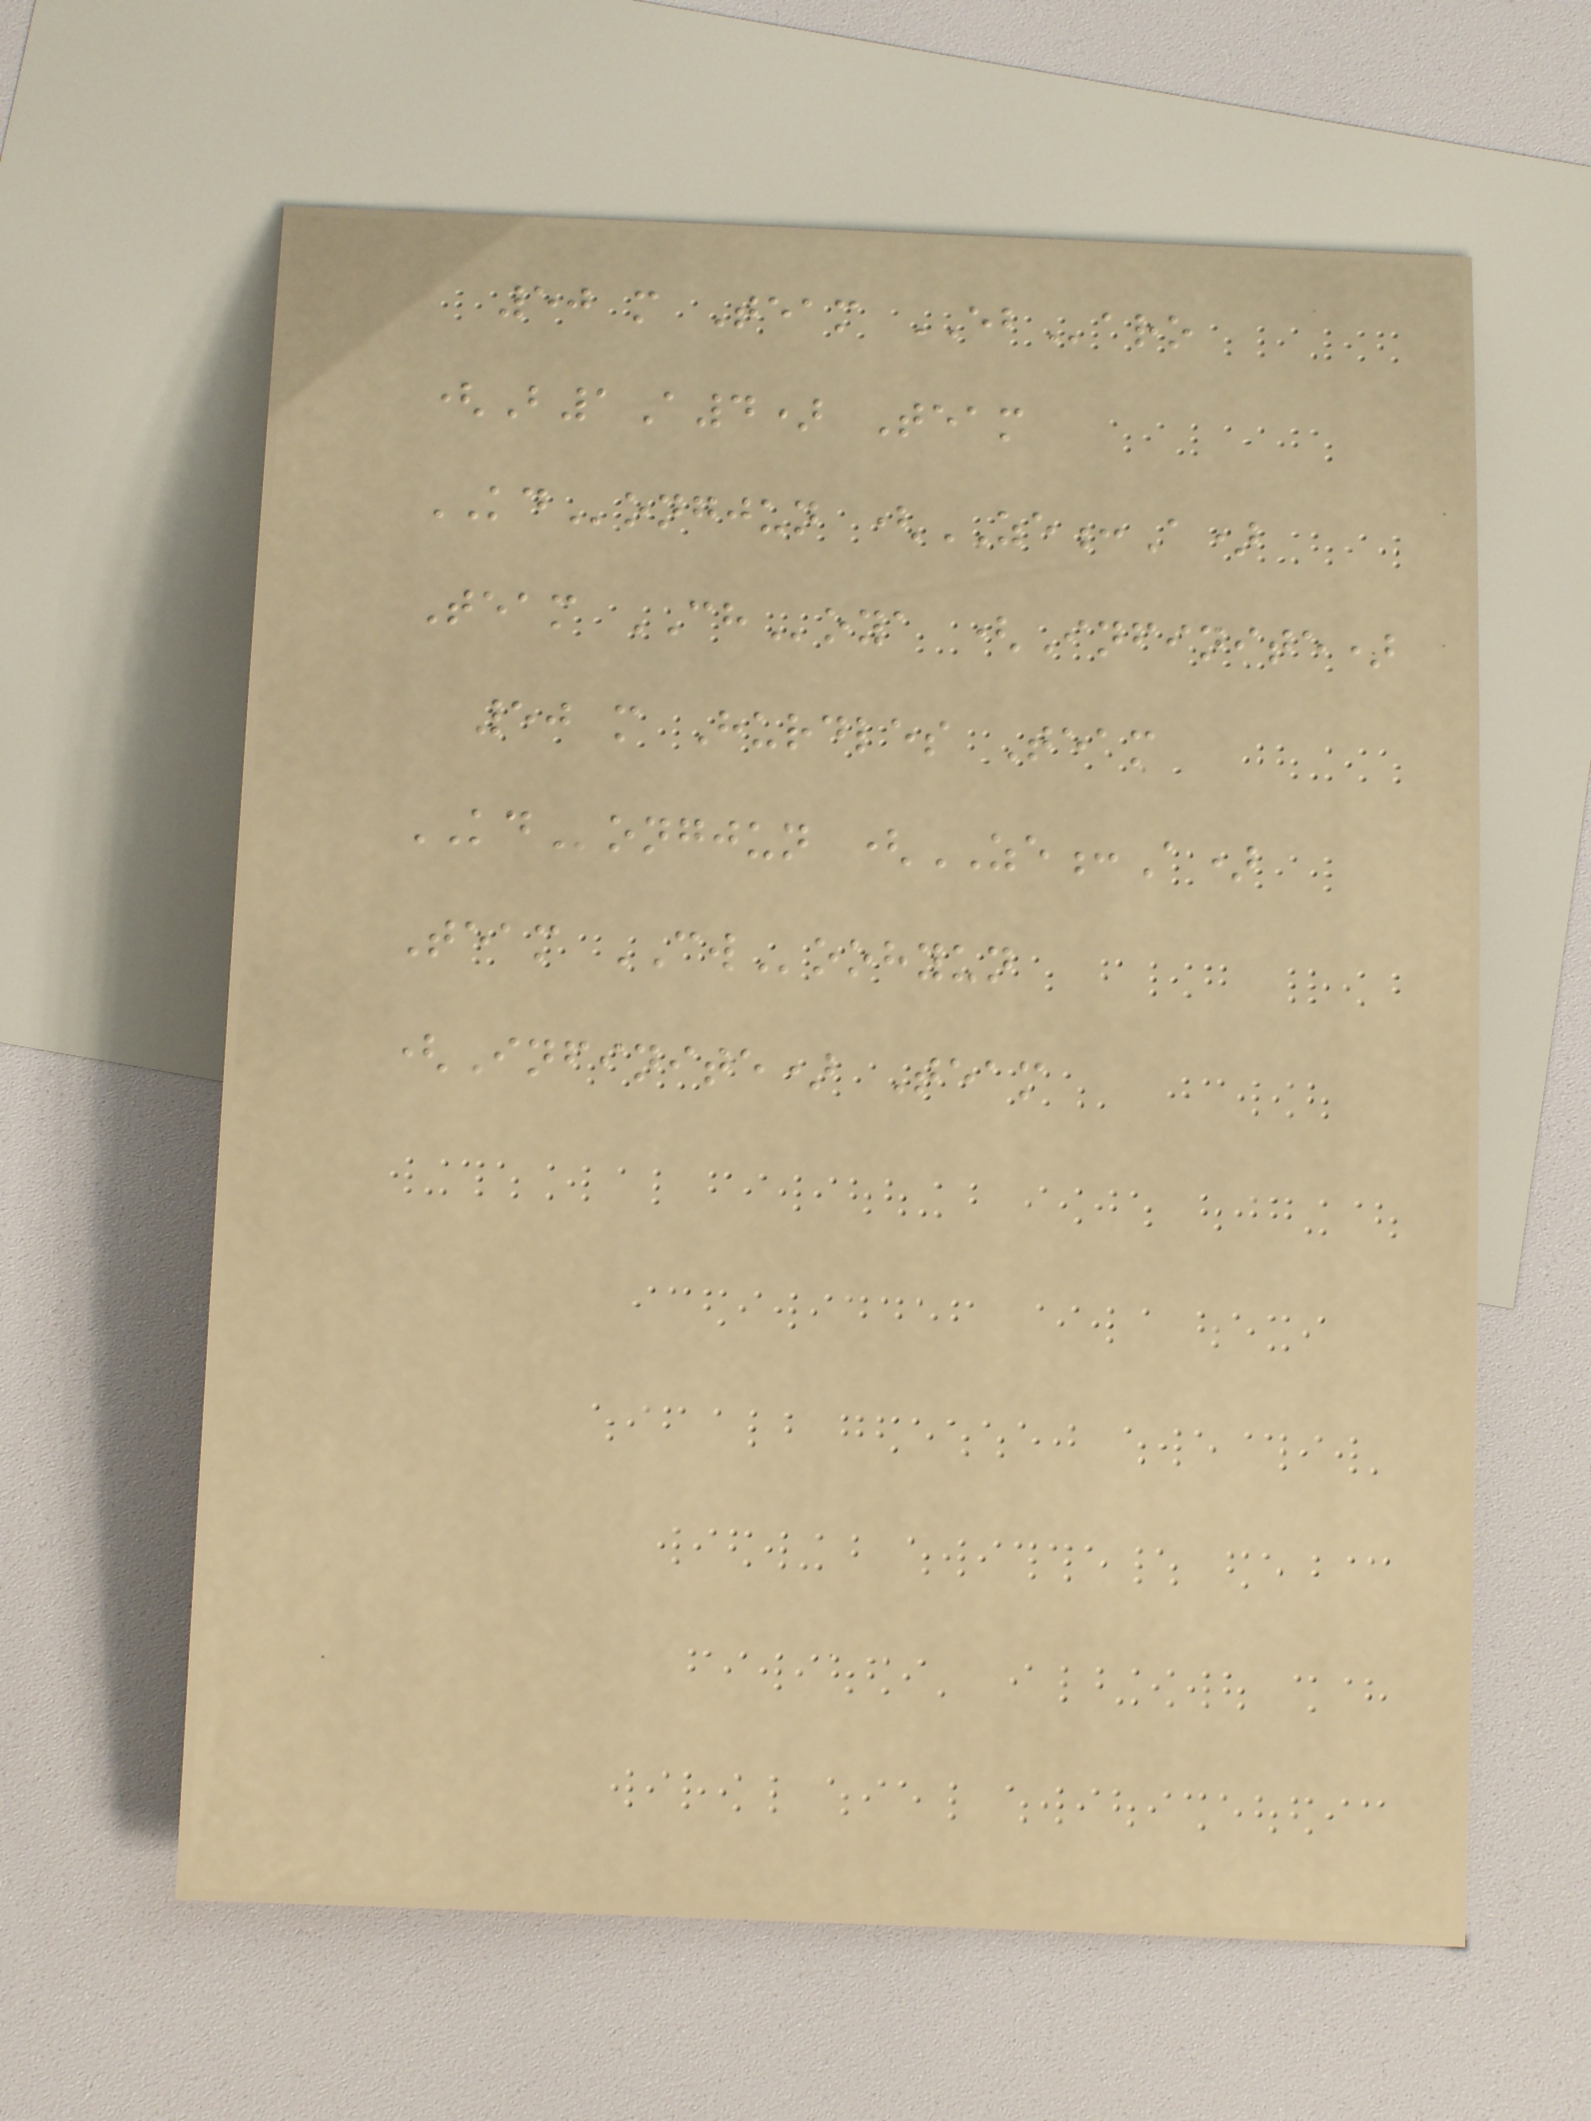50 m Team EBaro
(B1A4) Team
KDongjun (ZE:A)
Team CHoya (Infinite)
50 m Hurdles Team
KDongjun (ZE:A)
Team CWoohyun
(Infinite) Team
